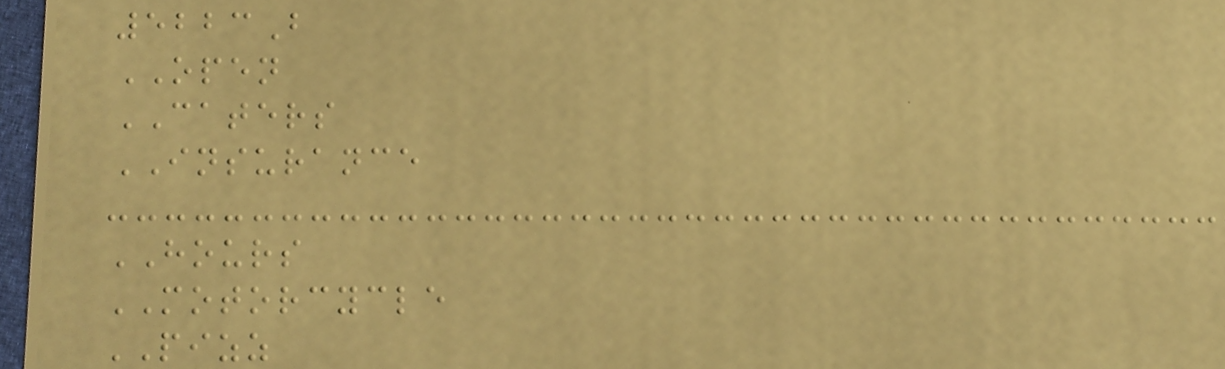5223B
OPEN
CATERS
INSURANCE
HOURS
MOTORCYCLE
PIZZ
